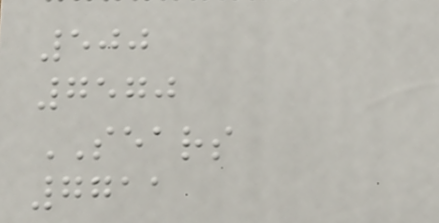500
7570
SEARS
7711
